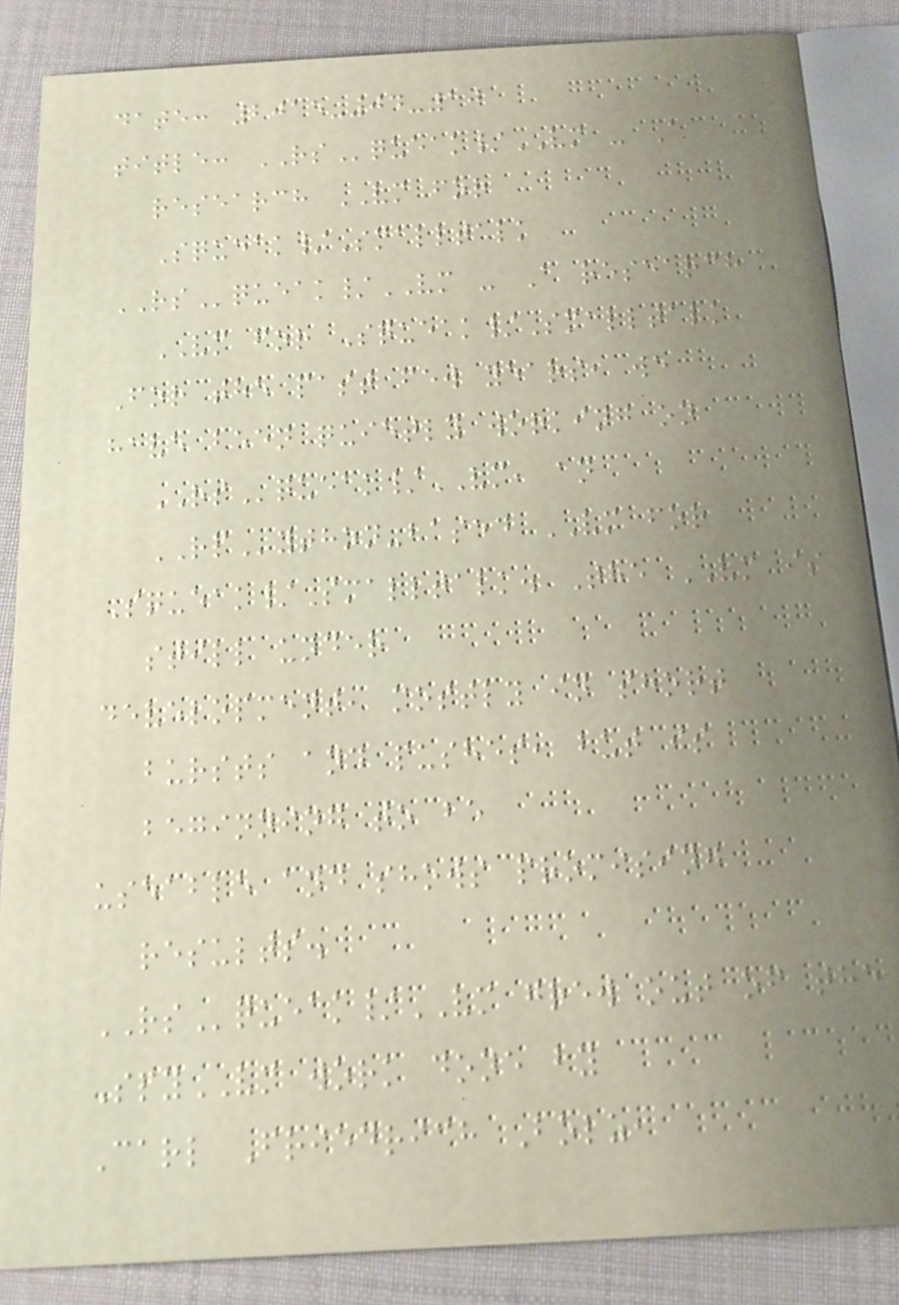date: 2015-04-10
title: RSqueak/VM - A
research VM for
Squeak/Smalltalk
RSqueak/VM - A research
VM for Squeak/Smalltalk
For the past few years, we
have been quietly working on
RSqueak/VM, an
RPython-based VM for
Squeak/Smalltalk. The VM is
still under
development, mostly in short
bursts and pushes, but is
beginning to be
useable and shows promising
results.
RSqueak/VM grew out of the
SpyVM work done by
Carl Friedrich Bolz,
